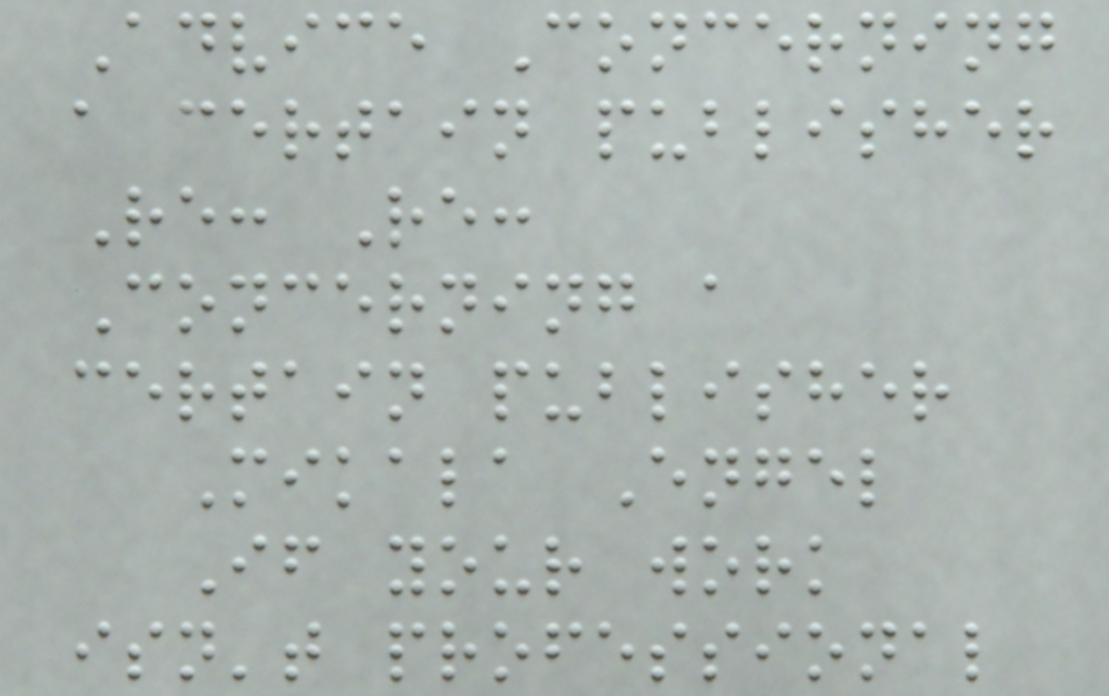Advice Concerning
a certain publisher
Re: Re:
Concerning a
certain publisher
Mikala Engel
If your work
isn't professional
